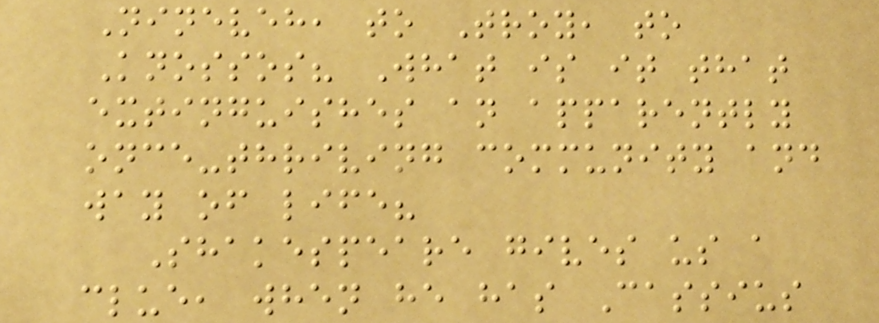Nineveh, to Troy, to
Knossos? What is it that
extinguishes an apparently
once-thriving community and
way of life?
Shakespeare gives us a
clue, when he has Cassius
